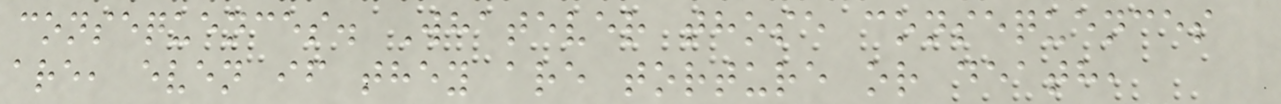consequences. Whatever those consequences
are, even if they are torture or death,
